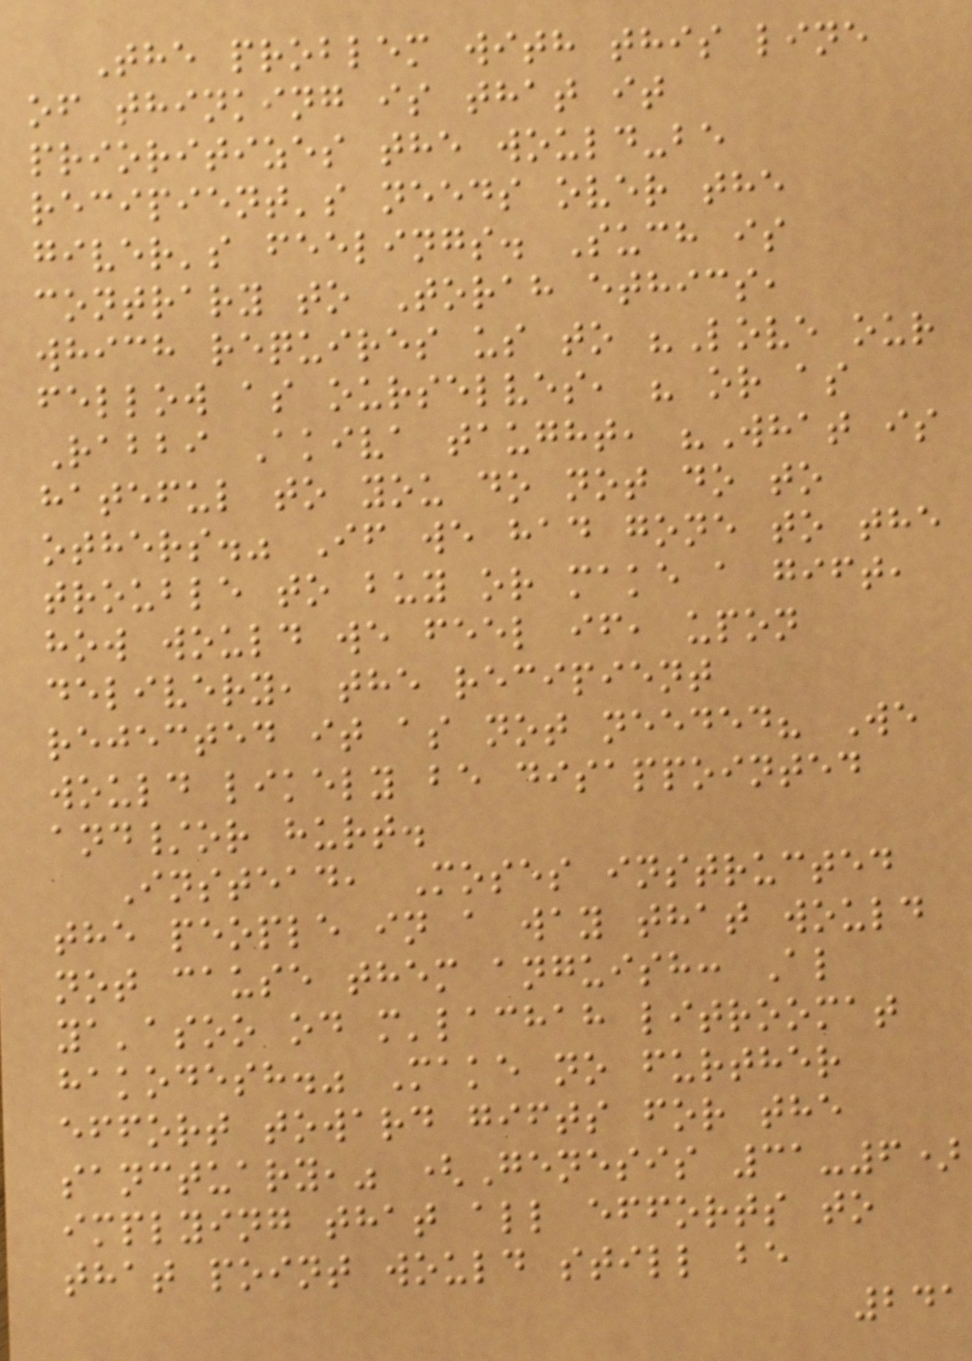The problem with this line
of thinking is that it
prioritizes the would-be
recipient's needs over the
giver's feelings. Such is
contrary to Torah ethics,
which requires us to "Love our
fellow as ourselves, " or as
Rabbi Akiva taught, "What is
hateful to you do not do to
others." If we had gone to the
trouble to buy or make a gift,
how would we feel if, upon
delivery, the recipient
rejected it as not needed? We
would likely be disappointed
and/or hurt.
Instead, Moses instructed
the people in a way that would
not cause them anguish: Al
ya'asoo od m'lachah litroomat
hakodesh." Make no further
effort toward gifts for the
sanctuary," (Genesis 31-6)
implying that all efforts to
that point would still be
241
